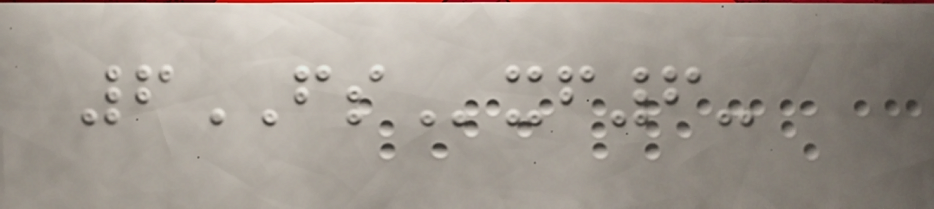6FSxf6-
